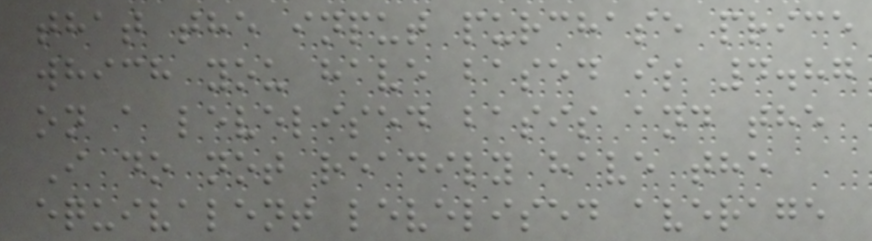that the input purchase price
which you have based is 4.87
on a levelised basis and the
I do not readily have the
equivalent levelised average
